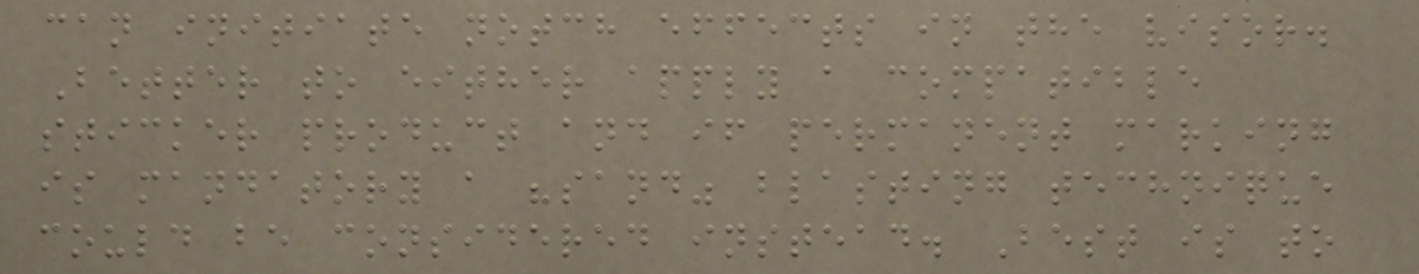can initiate notch effects in the visor.
Better to either apply a compatible
sticker product and if permanent marking
is mandatory a "sand" blasting technique
could be considered instead. Best is to
